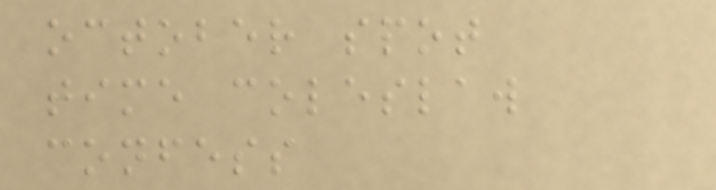october spot
time coleslaw
confess
